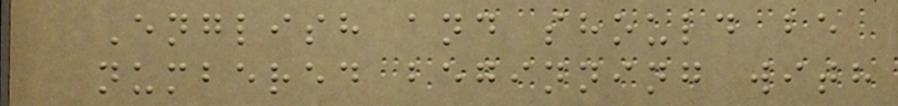English and should be
numbered beginning with
